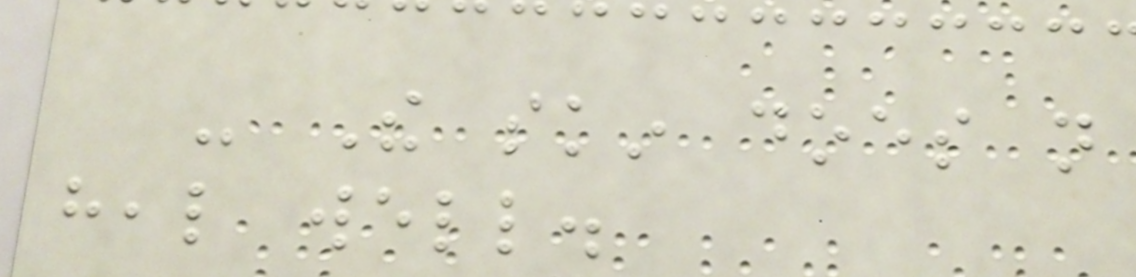- The skin does not
heal well.
